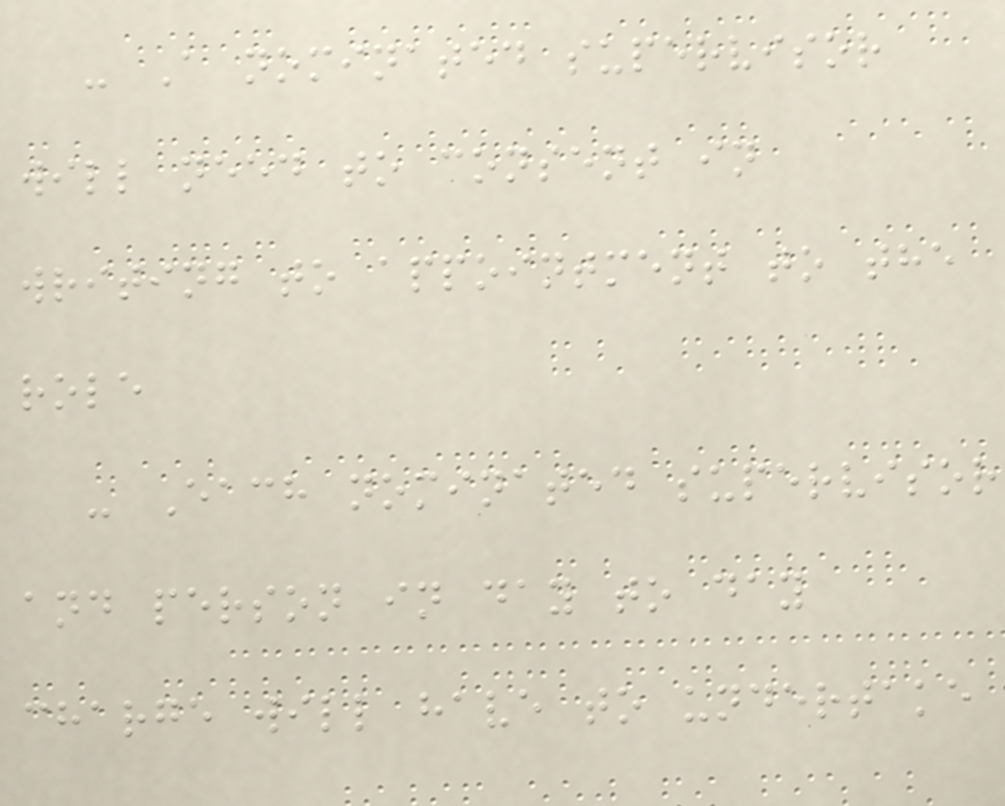- A nominated supervisor
will need to consent in
writing to appointment to the
role
- Each nominated supervisor
and person in day to day
charge will have to undertake
